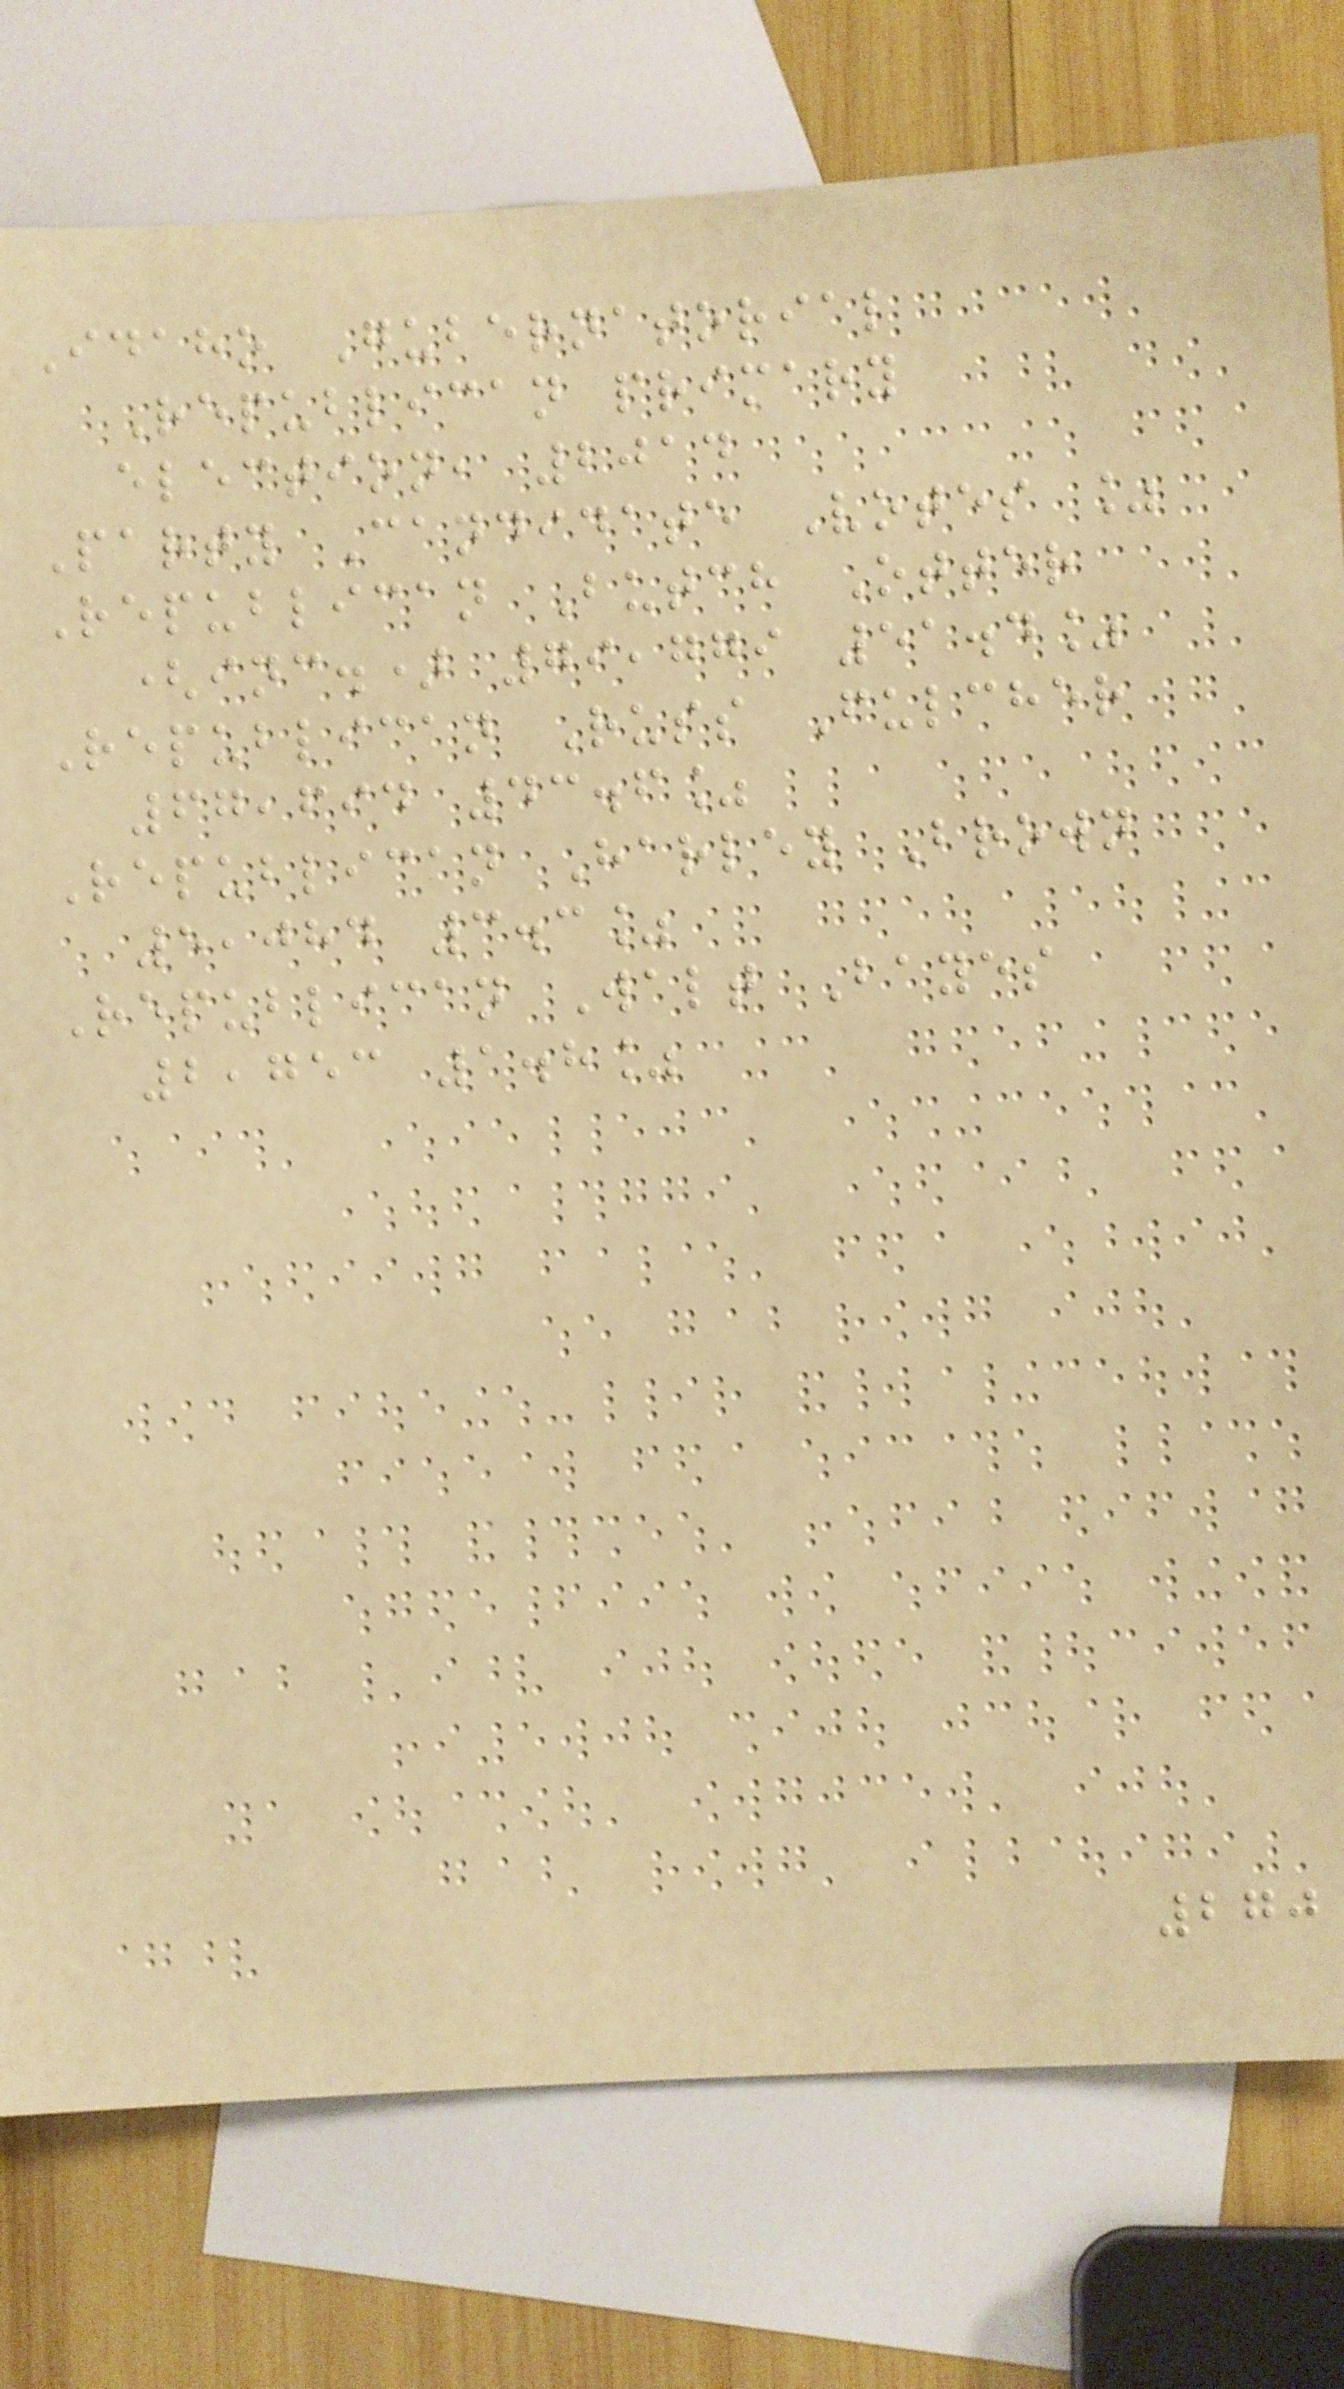Idaho Gubernatorial
Republican primary
election, 2014
Party Candidate Votes %
Republican Butch Otter
(inc.) 79,779 51.4%
Republican Russ Fulcher
67,694 43.6%
Republican Harley Brown
5,084 3.3%
Republican Walt Bayes
2,753 1.8%
270
